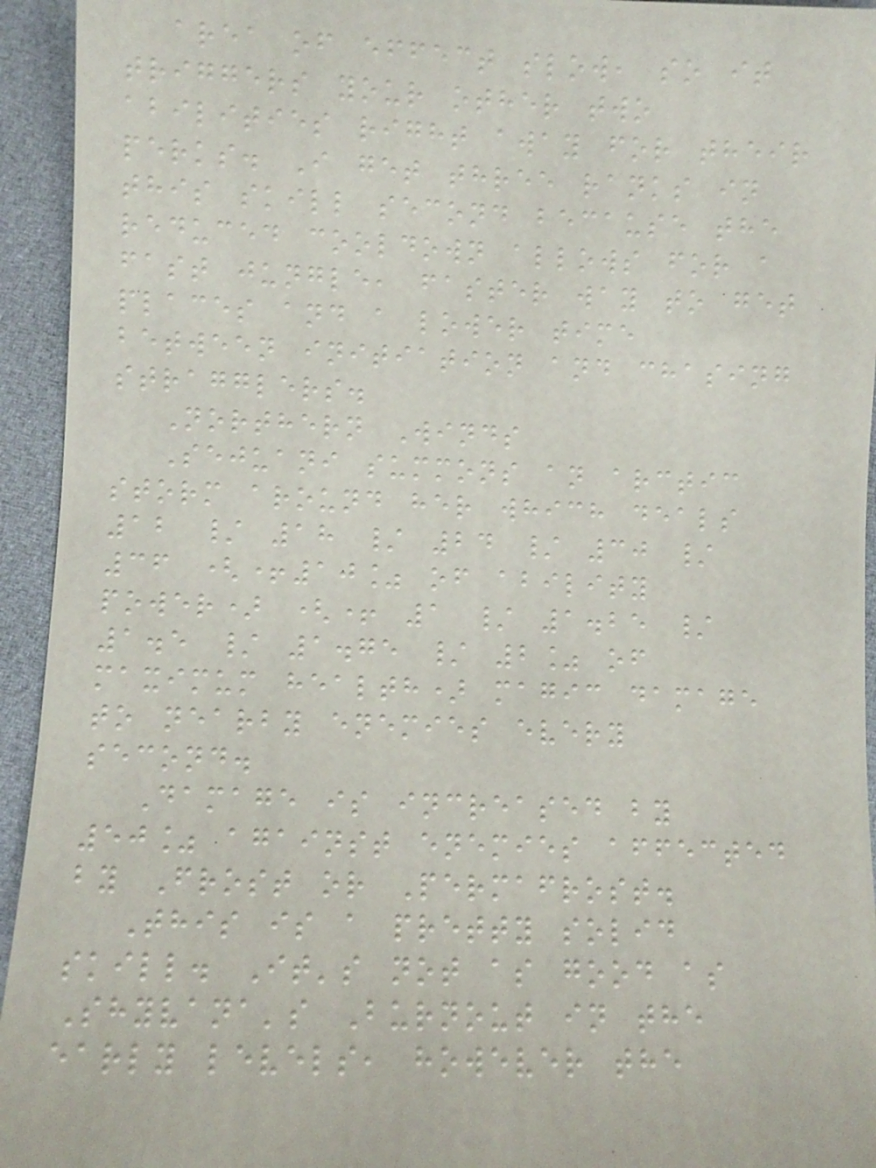area of effect slow, so it
triggers your other two
abilities right away for their
perks. I get three ranks in
this skill second because the
reduced cooldown allows for a
fast jungle, faster way to get
places and a lower time
between initiation and chasing
stragglers.
Northern Winds
Sejuani summons an arctic
storm around her which deals
12 / 18 / 24 / 30 /
36 (+10% of ability
power) (+ 1 / 1.25 /
1.5 / 1.75 / 2% of
maximum health) magic damage
to nearby enemies every
second.
Damage is increased by
50% against enemies affected
by Frost or Permafrost.
This is a pretty solid
skill. It's not as good as
Shyvana's Burnout in the
early levels, however the
